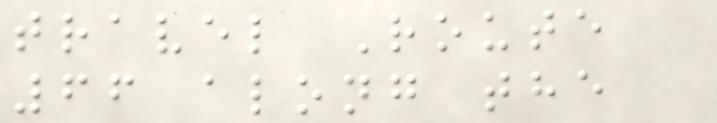travel Route
66 along the
